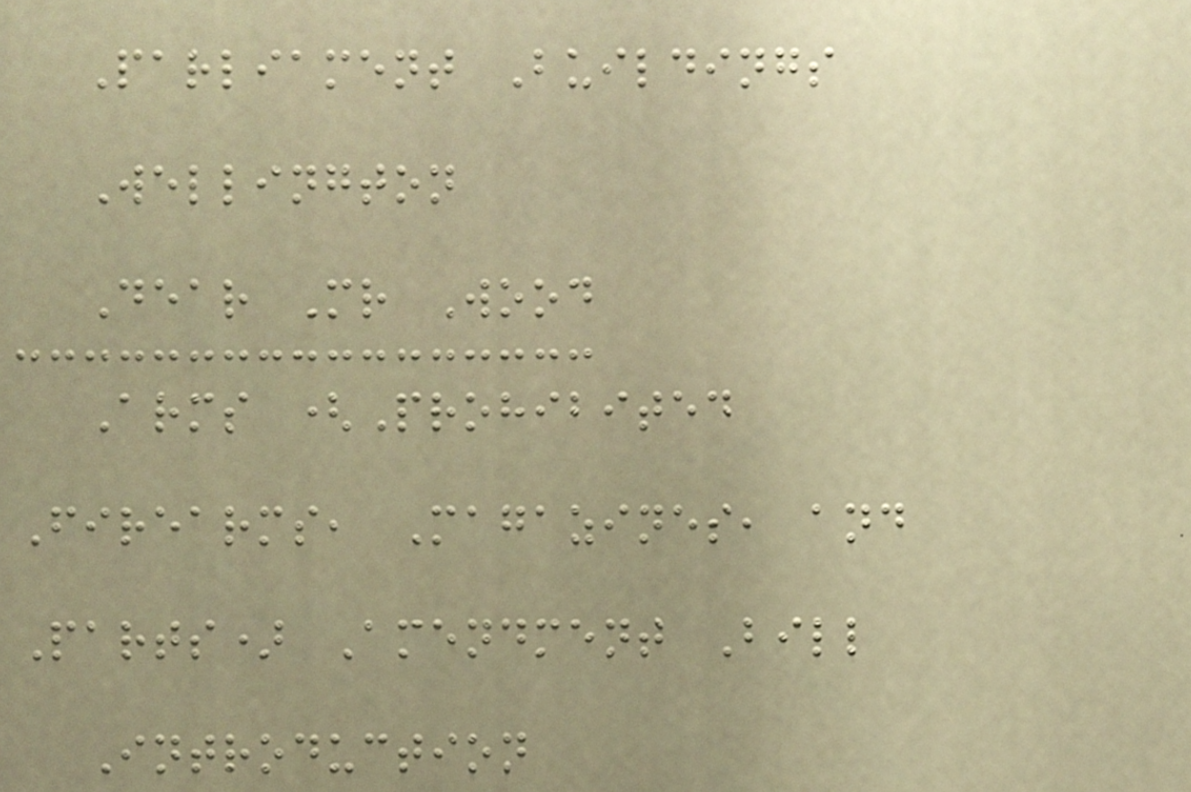Parliament Buildings
Wellington
Dear Mr Wood
Arms (Prohibited
Firearms, Magazines, and
Parts) Amendment Bill
Introduction
